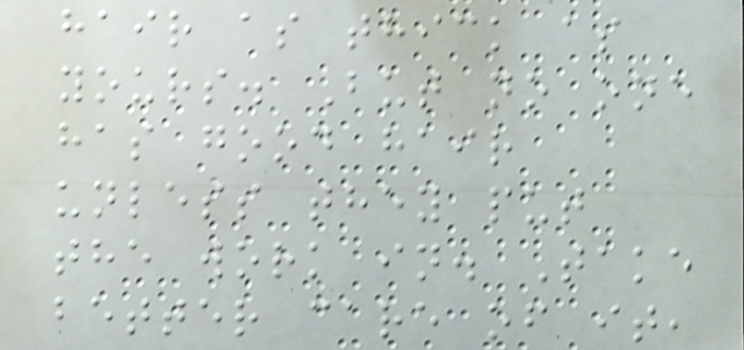hair as thick as
yours. But no one
has good hair
unless they put
the work in. Take
better care of it,
